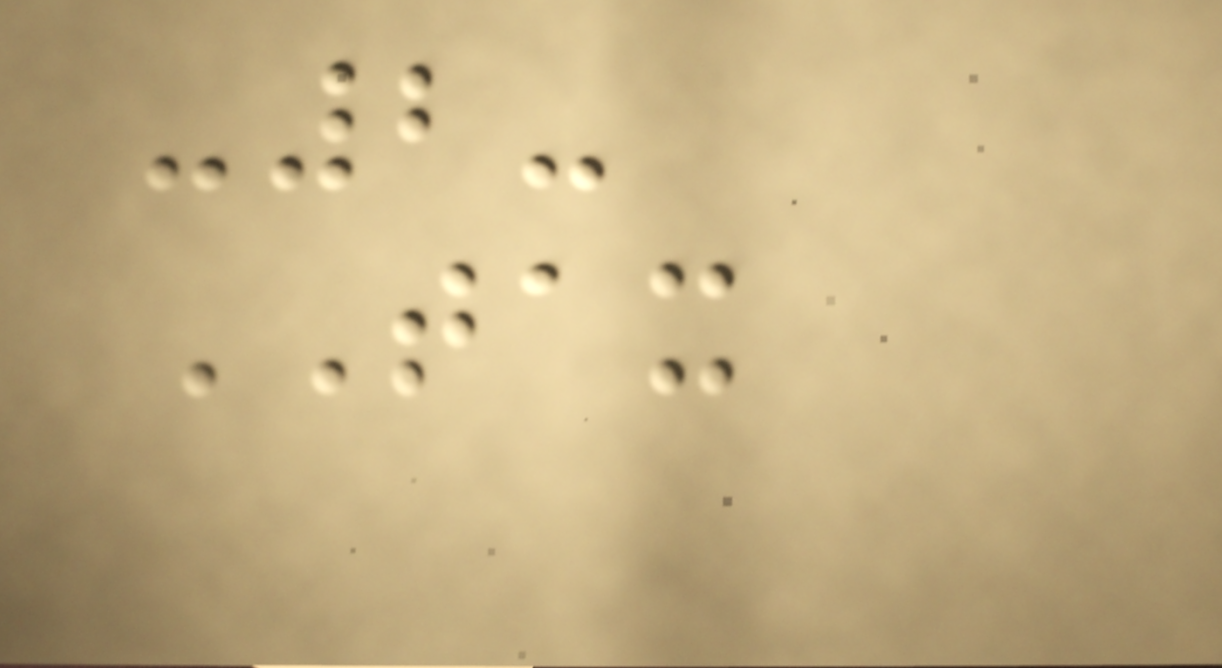-2-
TAX
